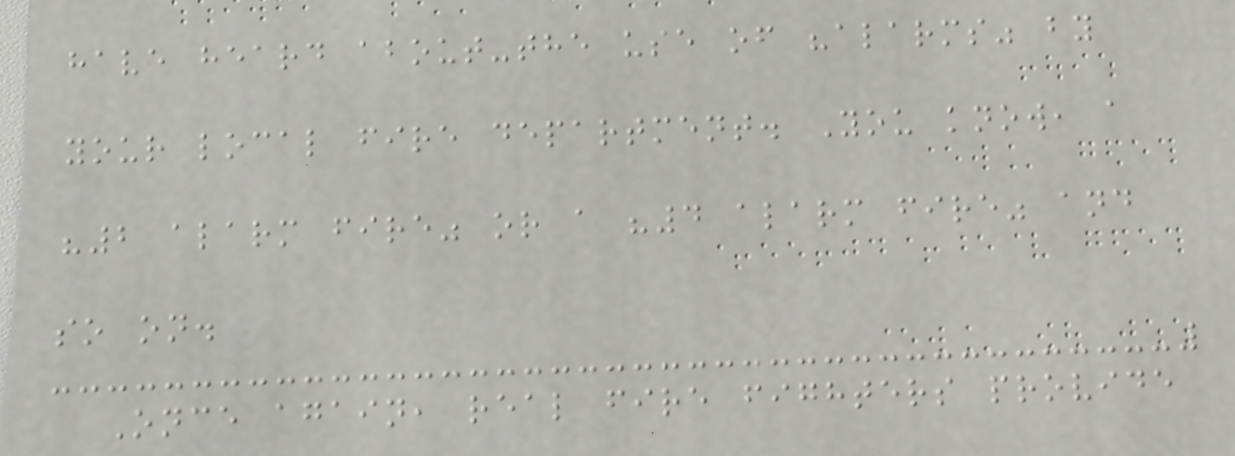have heard about-the use of "alarms" by
your local fire department. You know, a
"2 alarm fire" or a "4 alarm fire" and
so on.
Once again, real fire fighters provide
